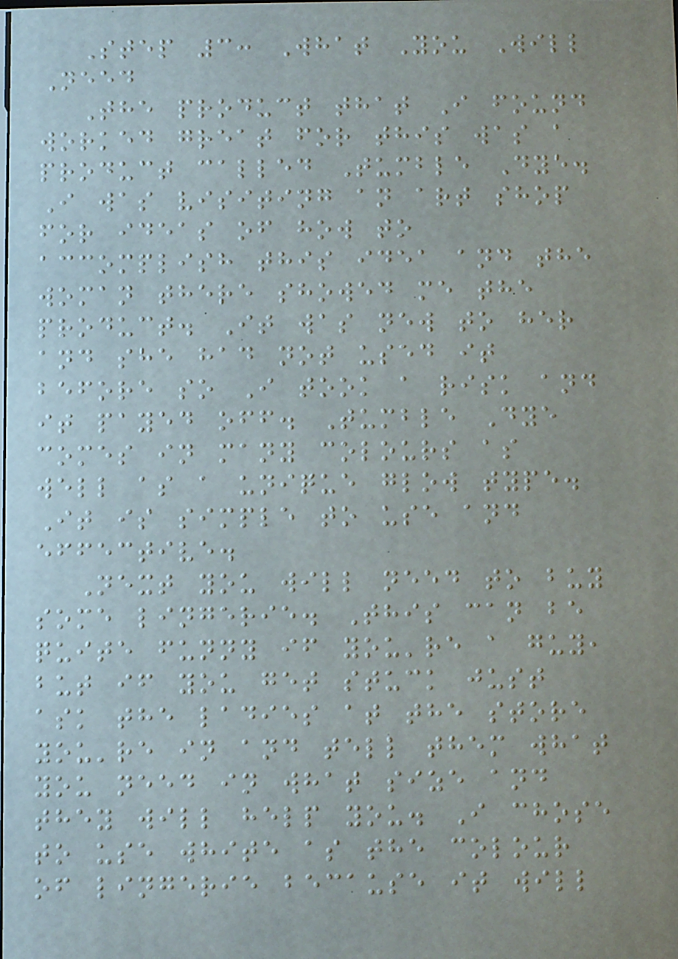Step 3: What You Will
Need
The product that I found
worked great for this was a
product called Tumble Dye.
I was visiting an art shop
for ideas of how to
accomplish this idea and the
woman there showed me the
product. It was new to her
and she had not used it
before so I took a risk and
it payed off. Tumble Dye
comes in many colours as
well as a unique glow type.
It is simple to use and
effective.
Next you will need to buy
some lingerie. This can be
quite funny if you're a guy,
but if you get stuck just
ask the ladies at the store
you're in and tell them what
you need in what size and
they will help you. I chose
to use white as the colour
of lingerie because it will
